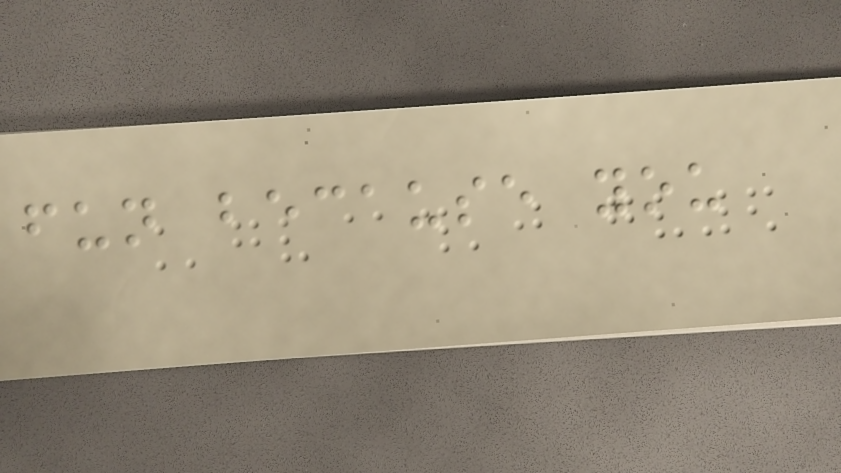fun because you
